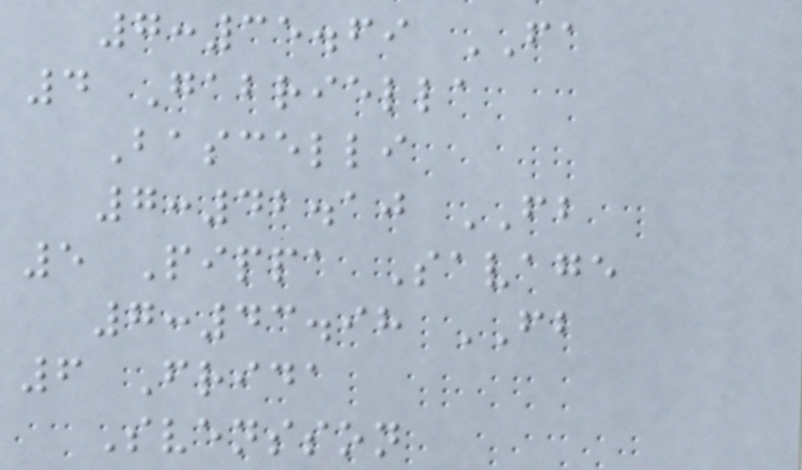7:35.69 FA
4 Gabriella
Bascelli
7:42.10 FB
5 Pippa Savage
7:43.98 FB
6 Frida
Svensson
